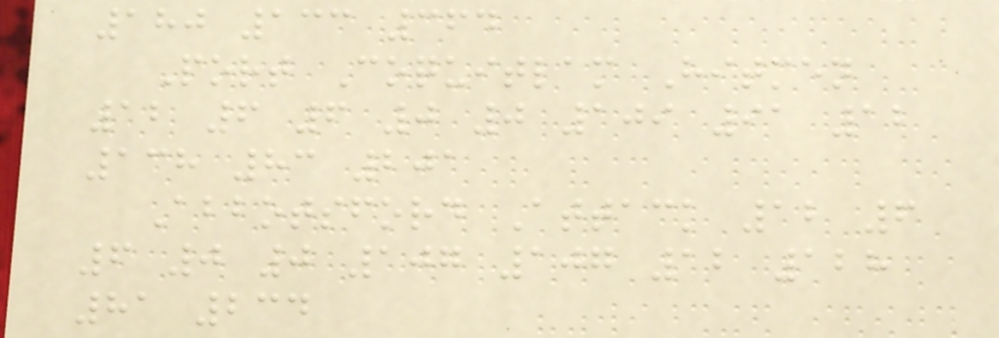180 133 364
Port Coquitlam Hitmen
12 6 6 0 0 109 91 12
138 83 201
Abbotsford Attack 12 6
6 0 0 107 107 12 128
81 234
